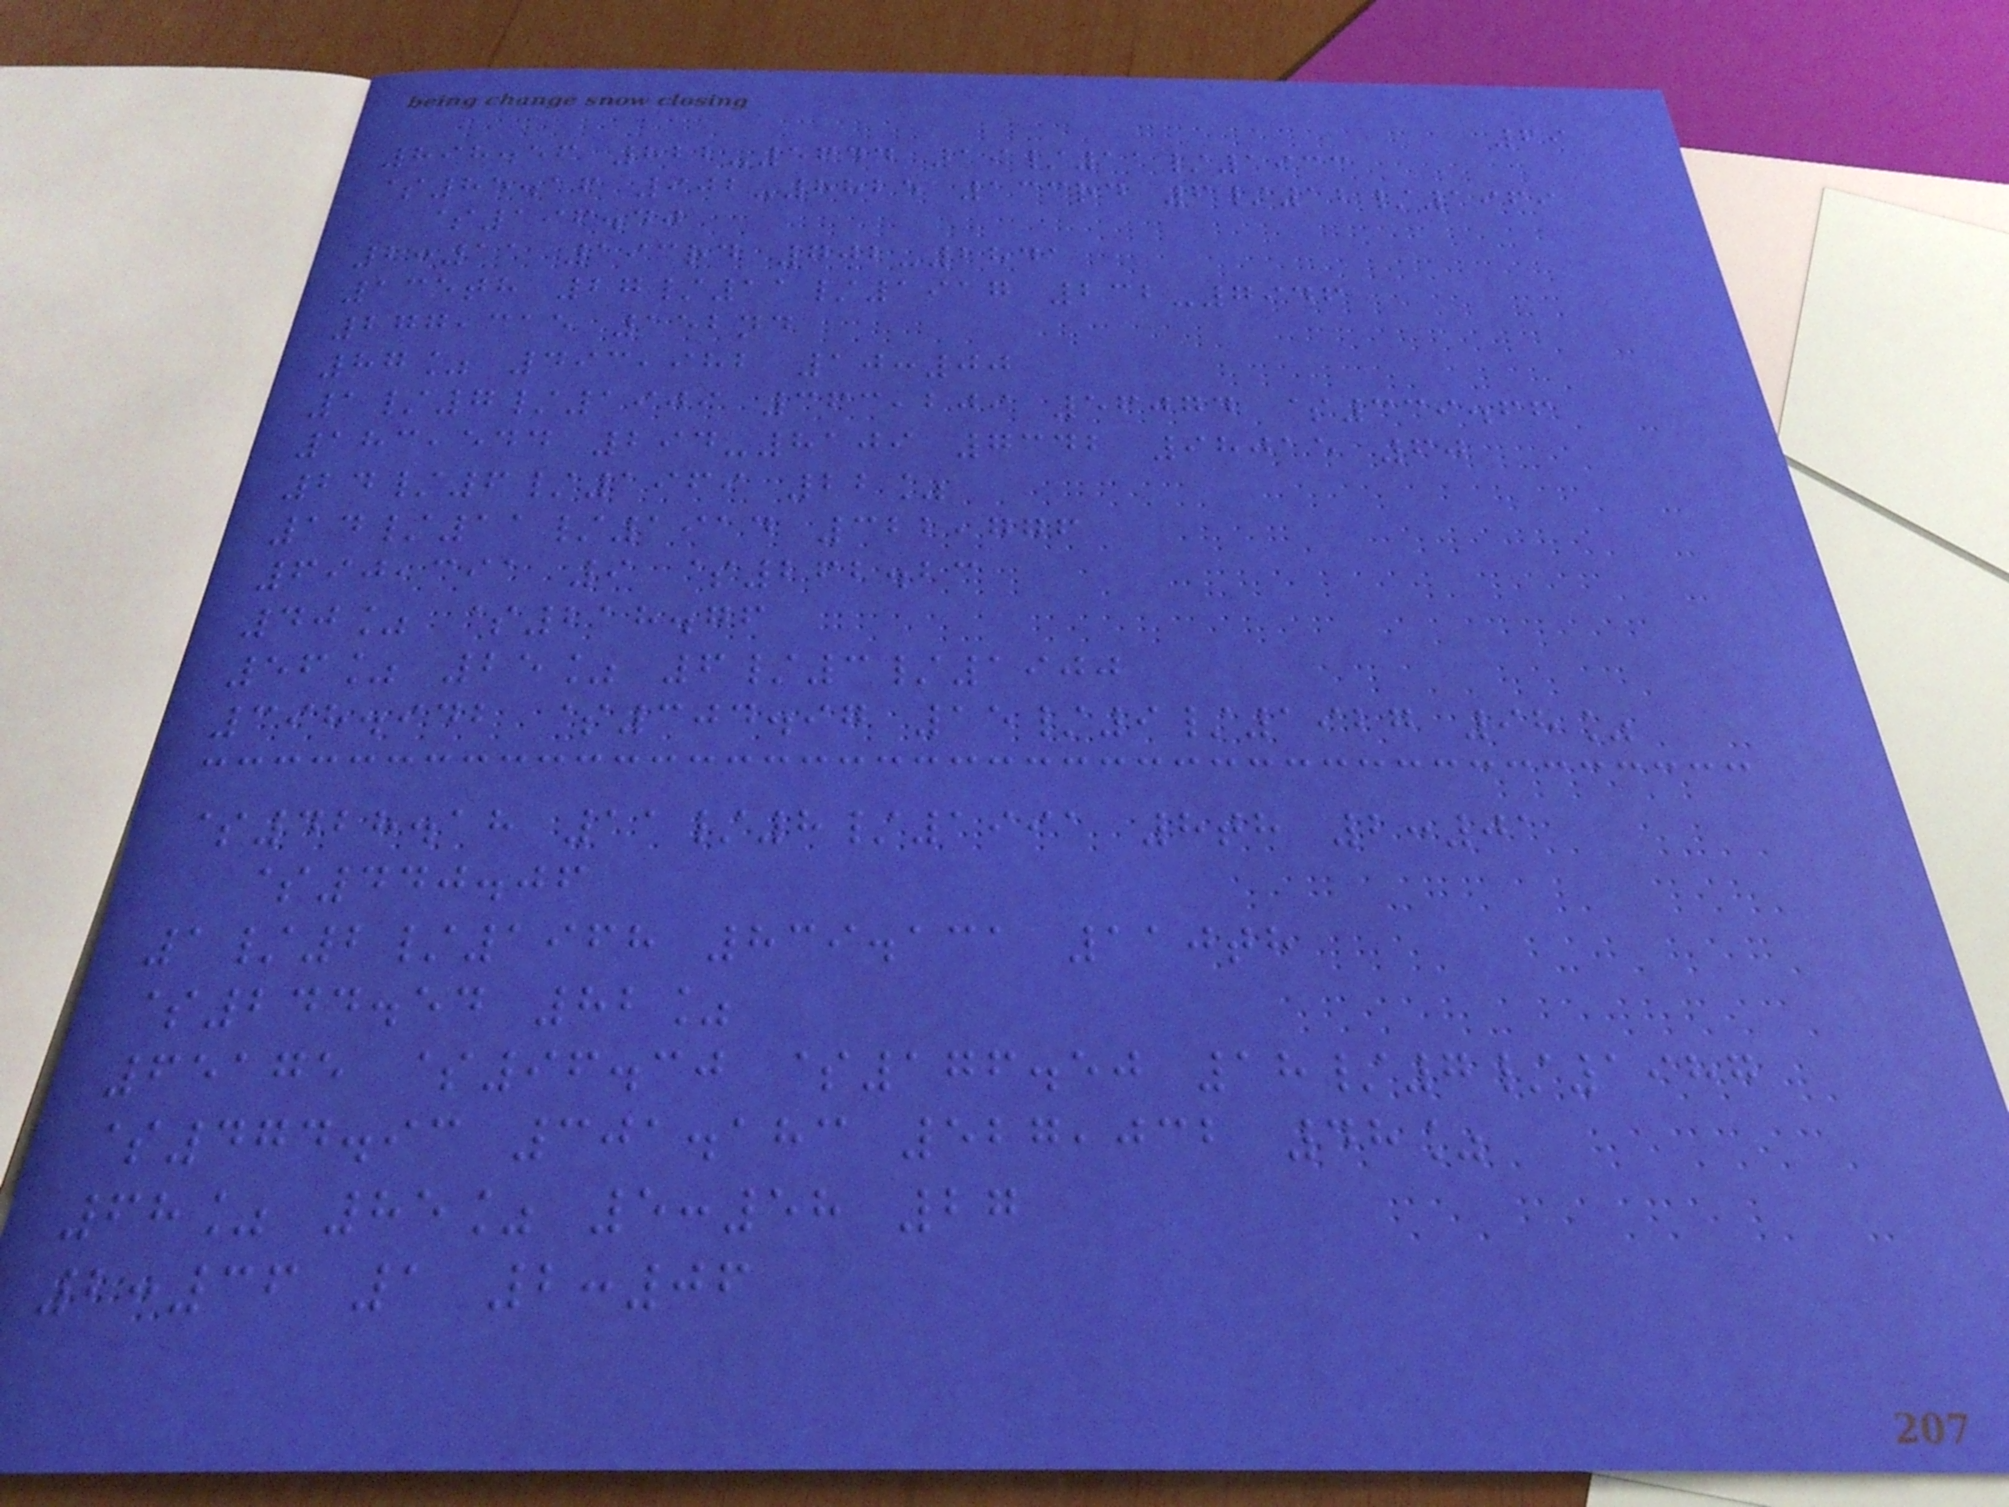69
898.56 822-5644 19/11/1933
$85.16 902-8825 133rd 6/12/1969
$196.40
2:11 193rd 702-2841
135th 27/11/1917 232-7946
277,315 152nd
87% 493,982 10:00
1/7/1909 363,209 56074 $339.66
183,544 294-8109 7342 98015 60
24/6/1969 22%
14/11/1914 322,776
690,391 9 $262.23
40% $218.76
56% 25% 6/3/1900
398.942 $304.97 15/9/1927 98%
$428.18 11/8/1991 8th 2:01
$440.06
1/2/1968 839.131 110th
$244.54 82%
65175 $96.30 $176.50 18/7/1987
$474.93 301.183 527,032 48%
68% 85% 5:58 27
2:36 1 2:06
